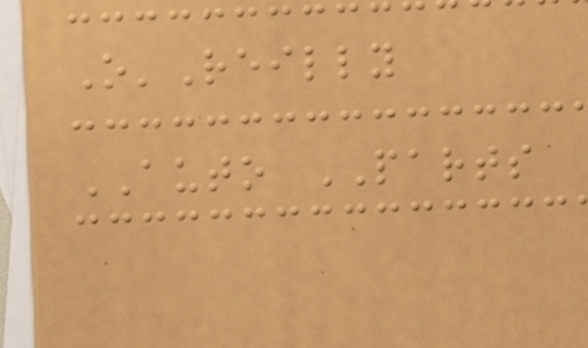O'Reilly
AUTO PARTS
